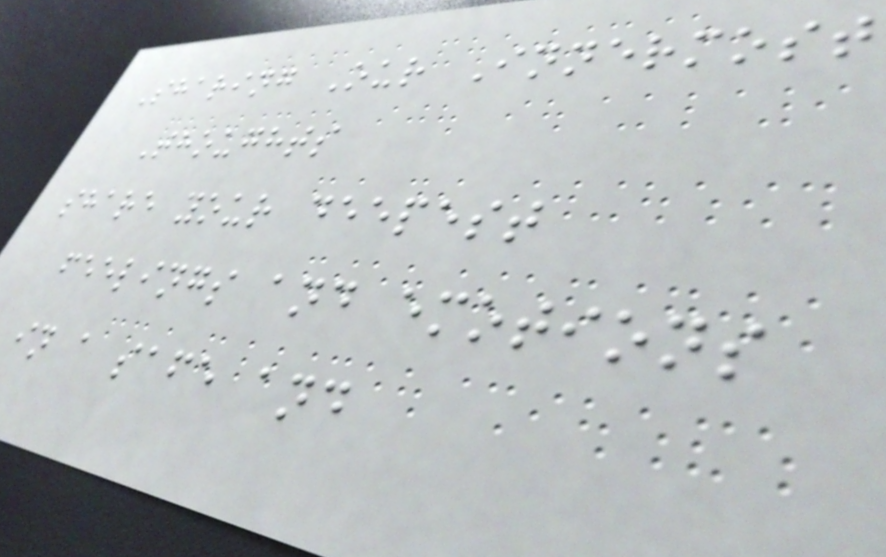Sharing Our Innermost
Thoughts
share your deepest
feelings and emotions
in a safe and
